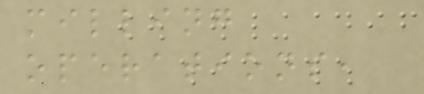milling
operations,
